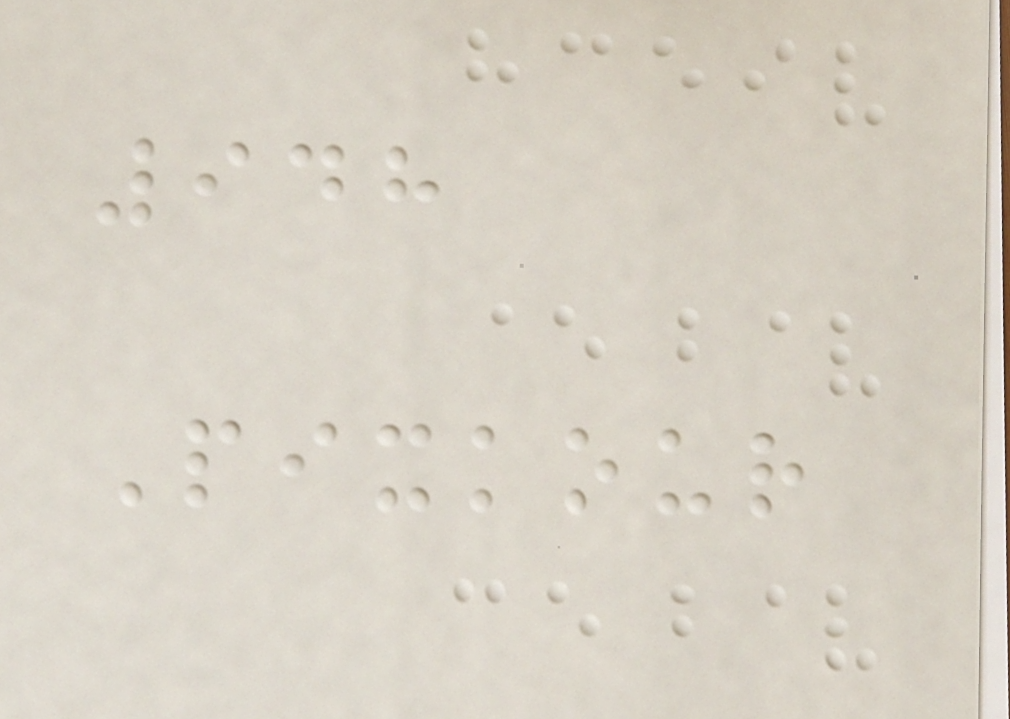948
Pixkour
